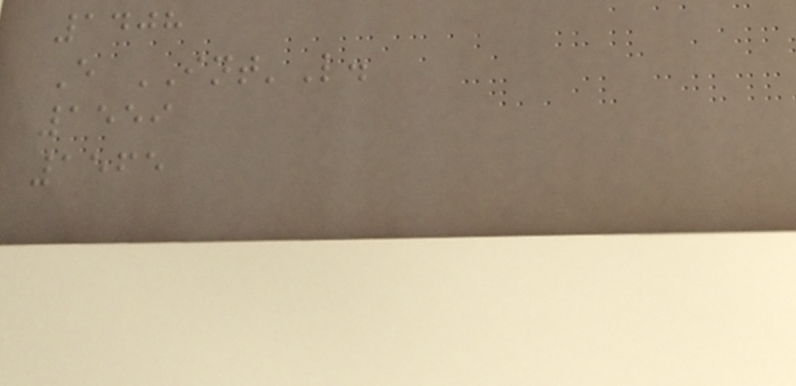1408
E INT'L.
1559
1565
